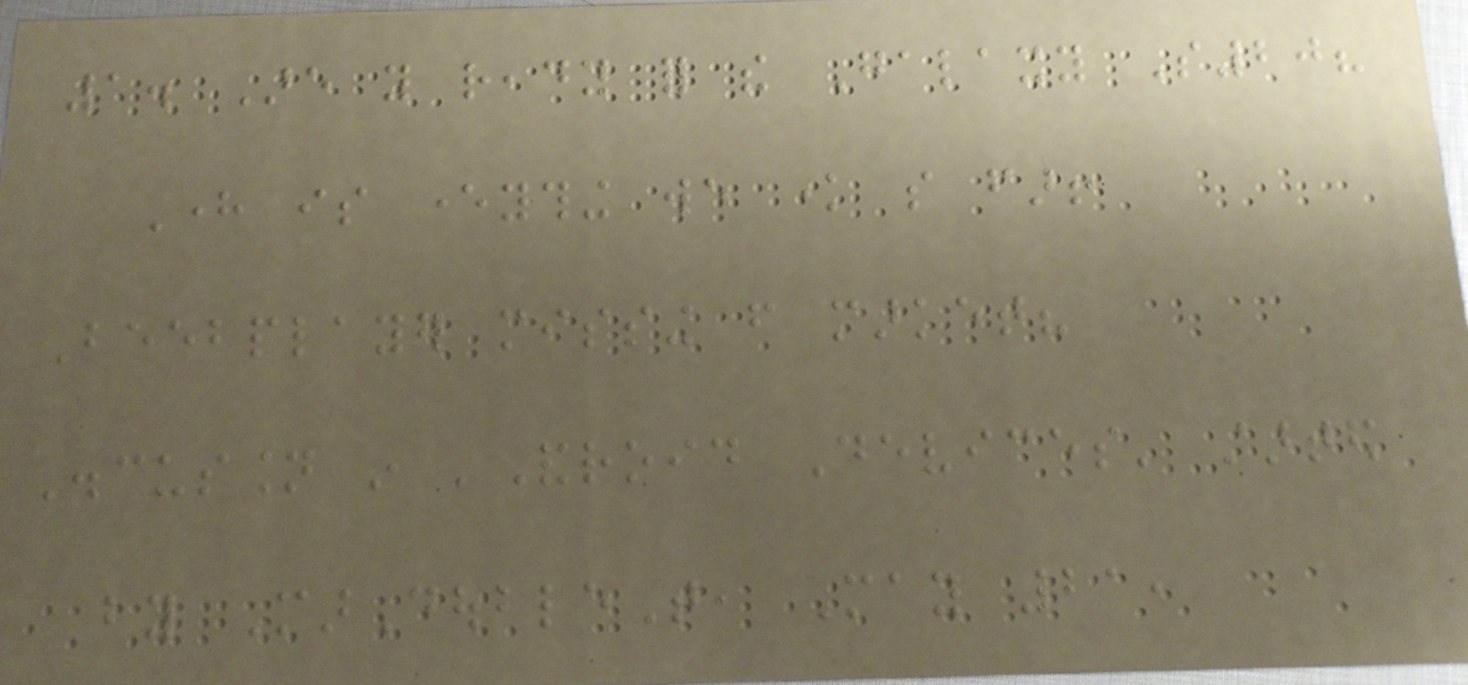1. Are you ready for the Galaxy S20?
Here is everything we know so far!
Beebplayer missing from market?
Discussion in 'Android Devices' started
by MarDoubleT, May 21,
